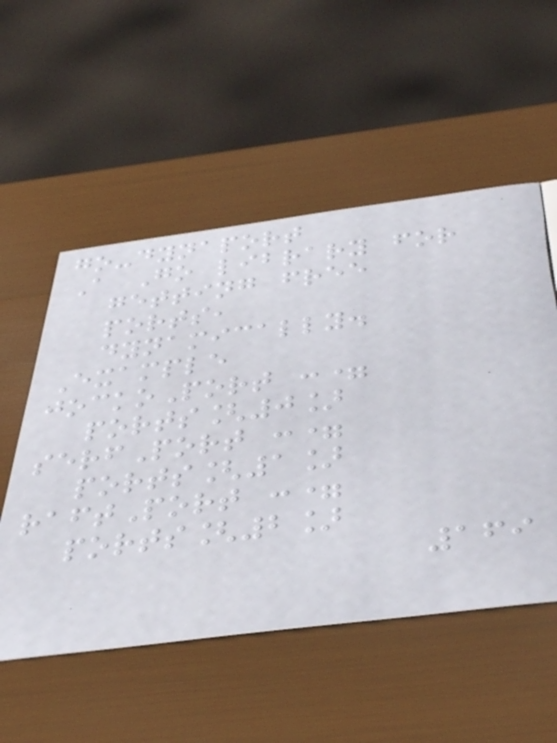go-dynaport
A Go library for
getting free
ports,
dynamically.
Example
jockoPort :=
ports[0]
serfPort :=
ports[1]
raftPort :=
ports[2]
169
